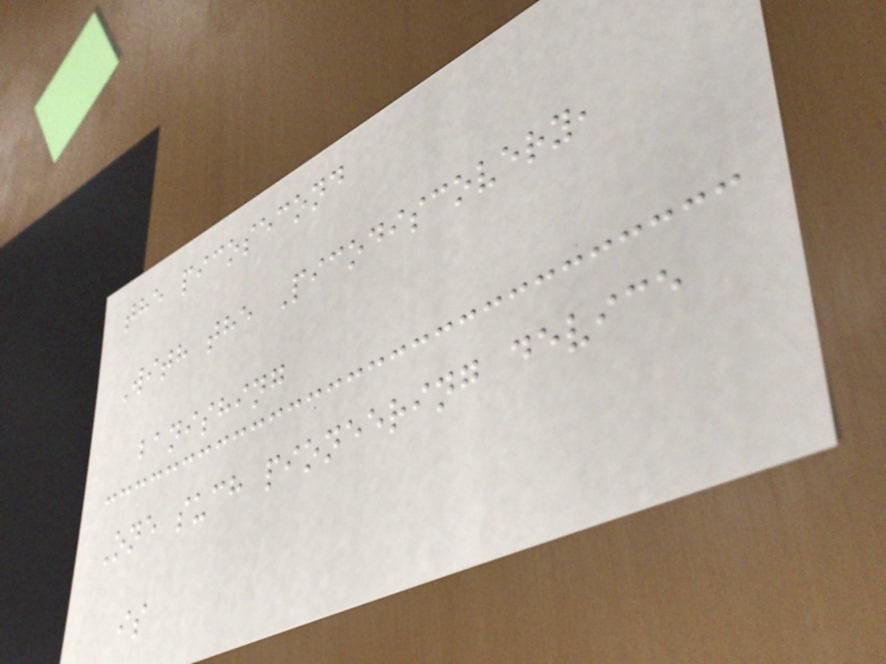the picosecond
With the Picodiscovery,
banishing
One such pioneering device
is
